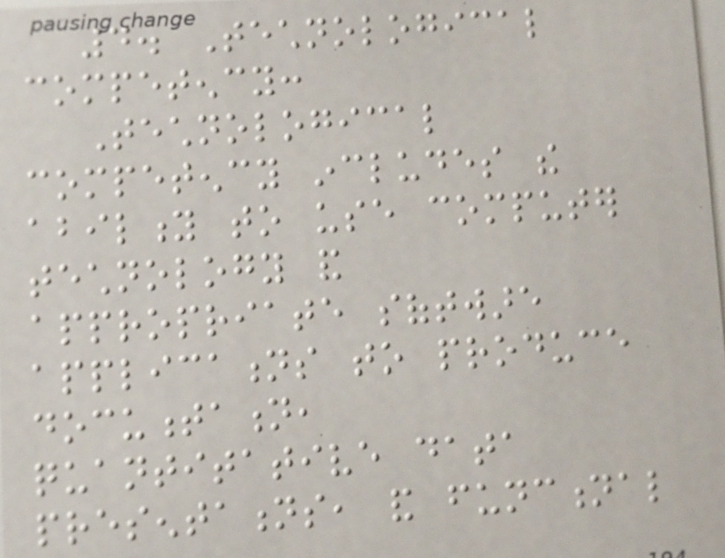4. Technological
competency:
Technological
competency includes the
ability to use computer
technology and
appropriate software
applications to produce
documentation,
quantitative data
presentations, and functional
